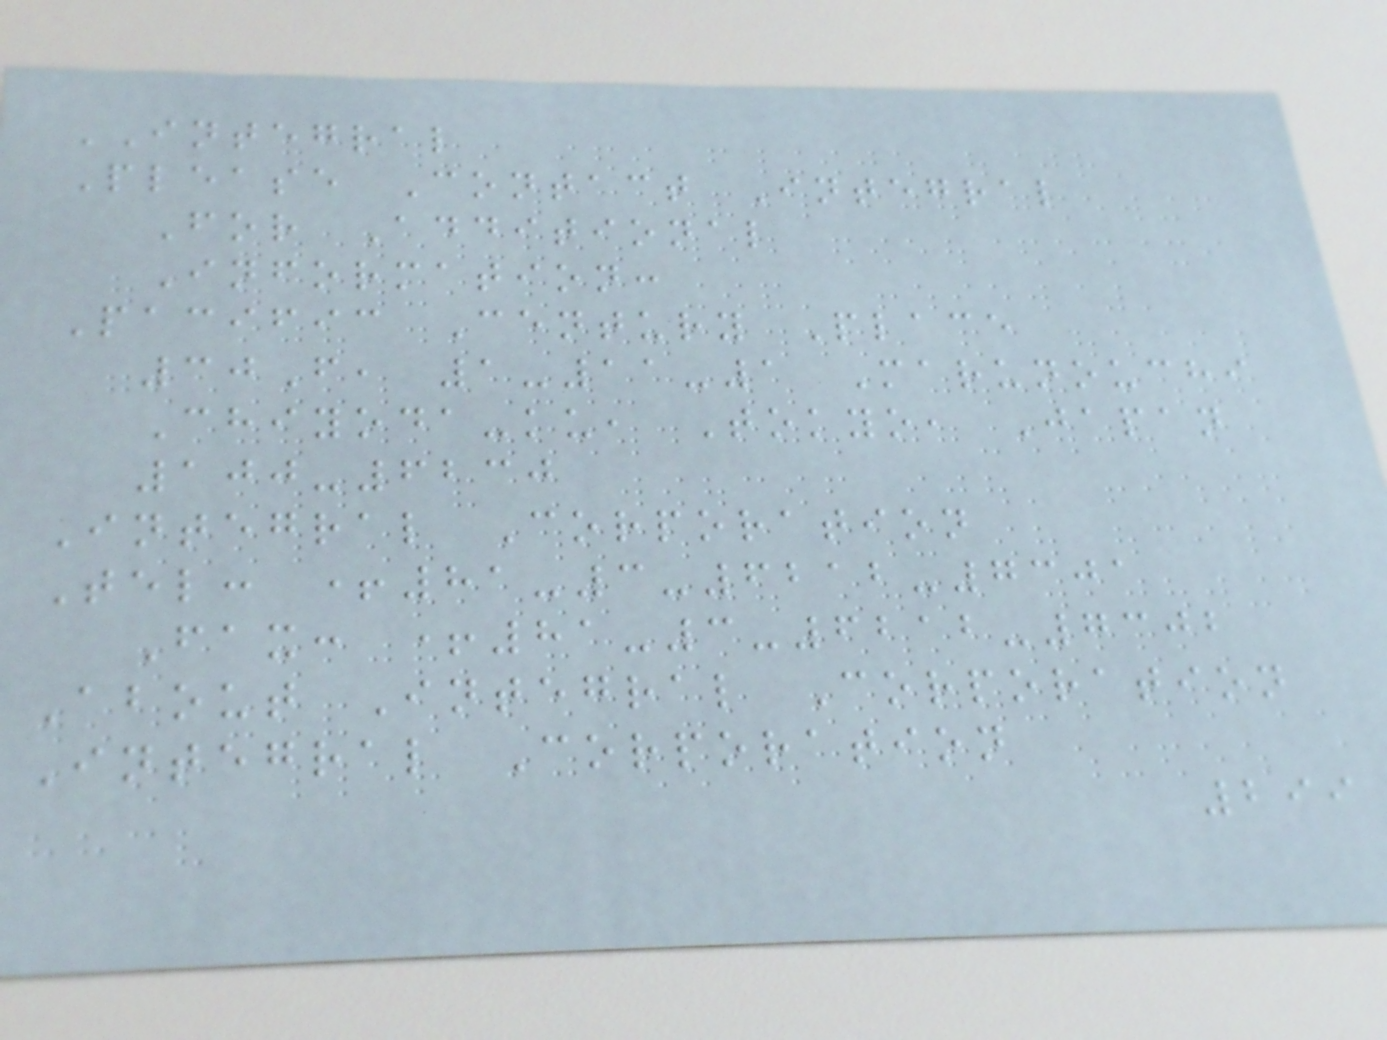INTEGRAL
Please Contact Integral
For Additional
Information:
Pacific Century Place
30F, 1-11-1 Marunouchi
Chiyoda-ku, Tokyo, Japan
100-6230
Integral Corporation
Tel: +81-3-6212-7301
Fax: +81-3-6212-7302
About Integral Corporation
Integral Corporation
299
